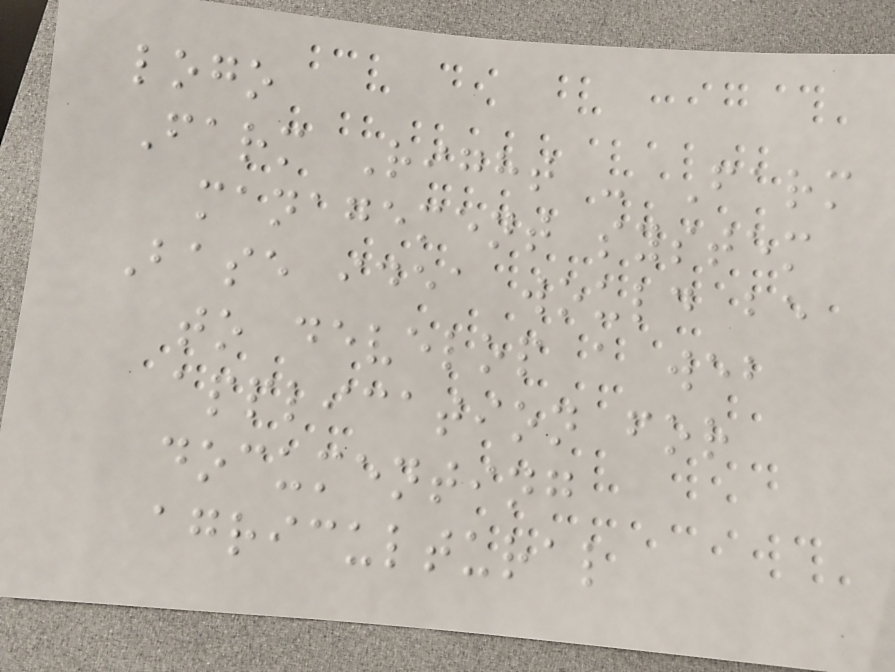logo
Farm Right - Farm
management system
Base idea would be
to develop a web
application for
documenting
agricultural
